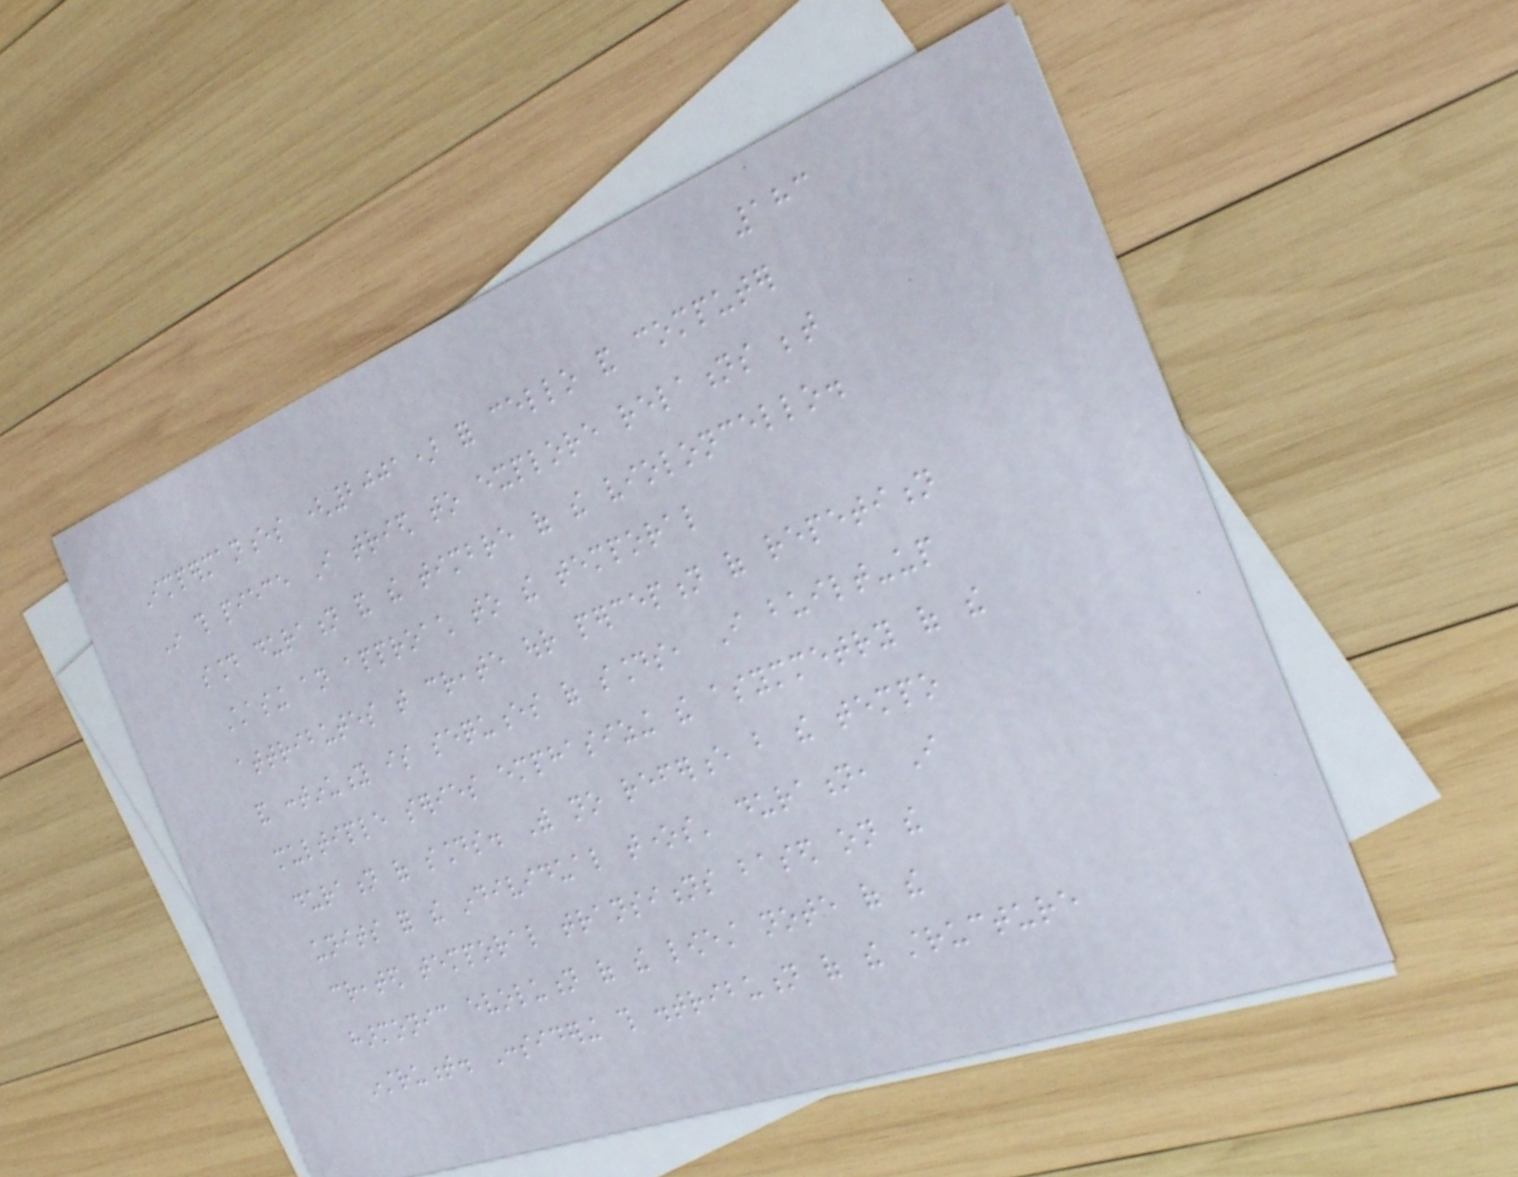183
Impermanences (2001) for cello and computer
In this piece I tried to explore relations between
sound duration and the timbre of the violoncello.
Chasing an approach to the temporal
attributes that create our perception of repetition
and continuity is sequences of sounds, I built-up
multiple series emphasizing the asymmetry of the
duration of sounds. With no reference but the tempo
units for the individual tones' duration, I
created temporal transitions based on the
harmonic evolution of the lowest note of the
instrument. Considering this distribution of the structure
